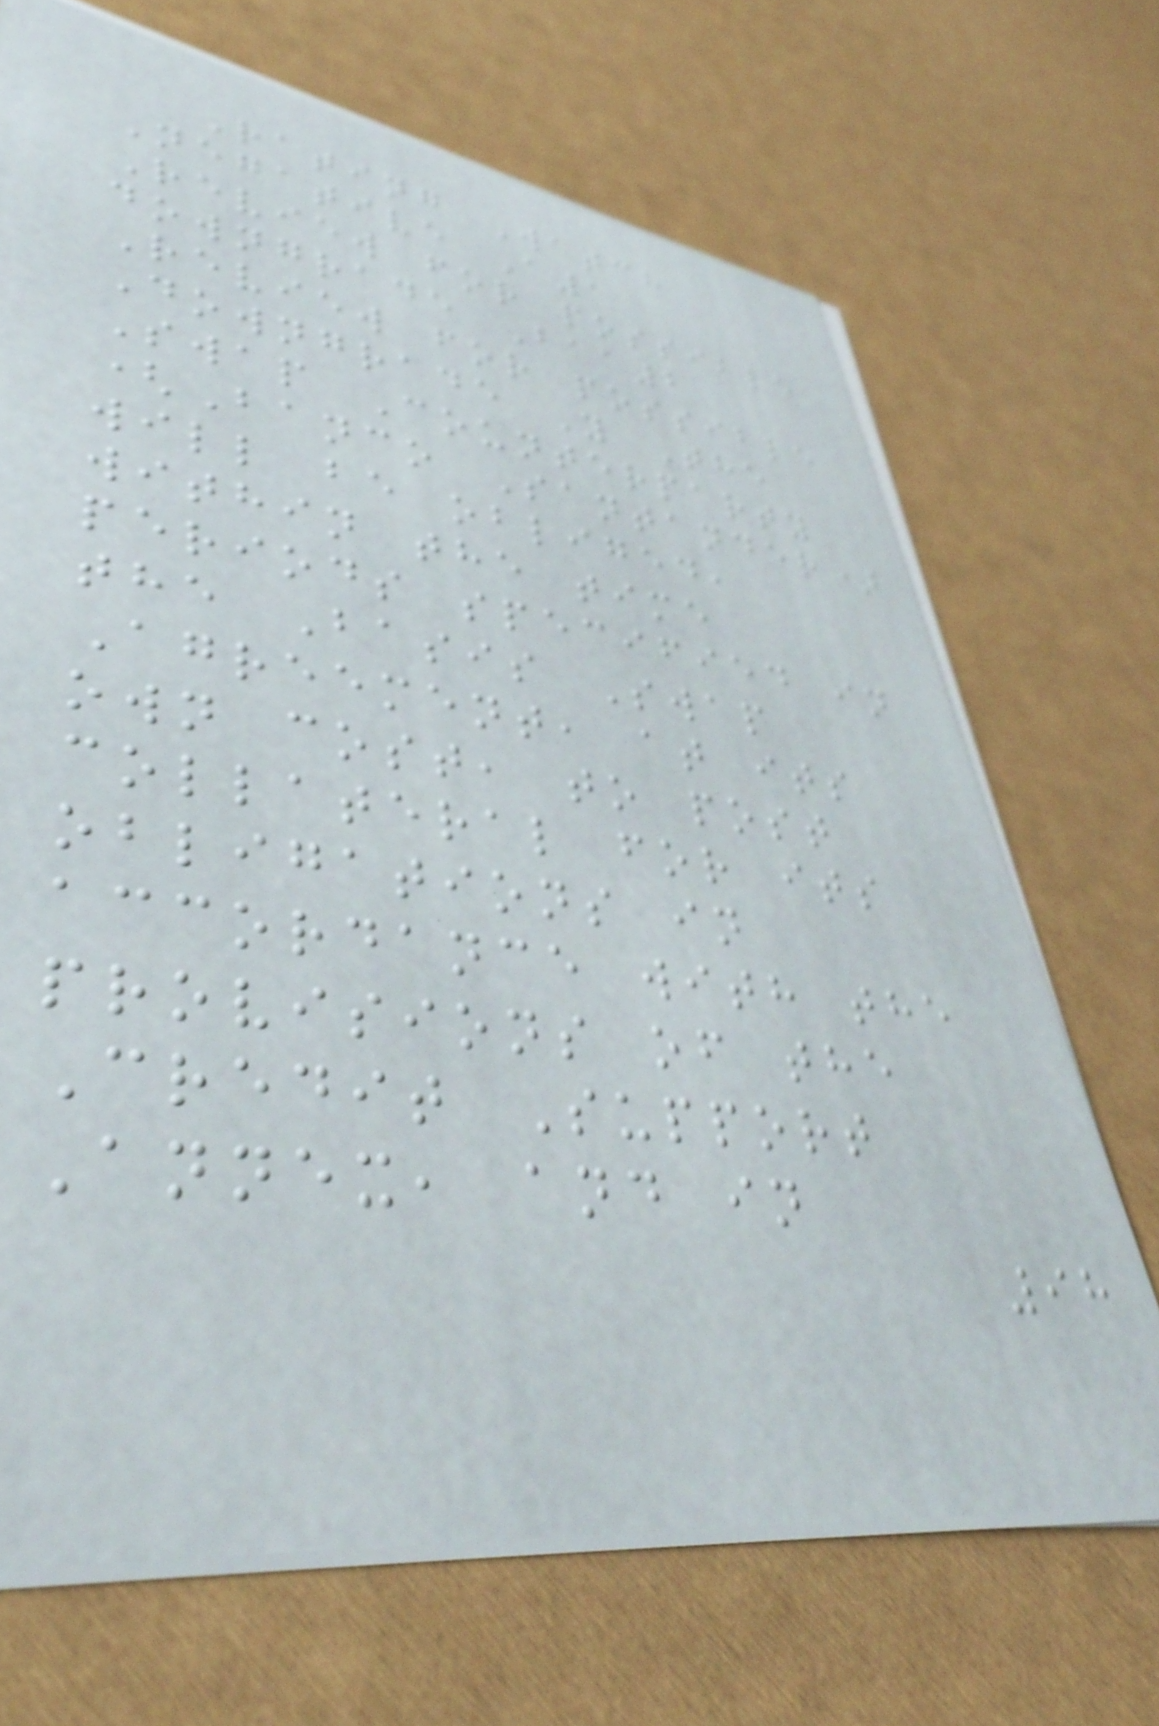Rating Watch
Negative A1
Review for possible
downgrade Baa2
Review for possible
Downgrade Y The
Swap Counterparty
(Banco Santander)
will be obliged,
within the time
periods specified in
the Basis Swap
Agreement, at its
own cost, to post
collateral for its
obligations in
accordance with the
provisions of the
Credit Support
Annex, and in
98
